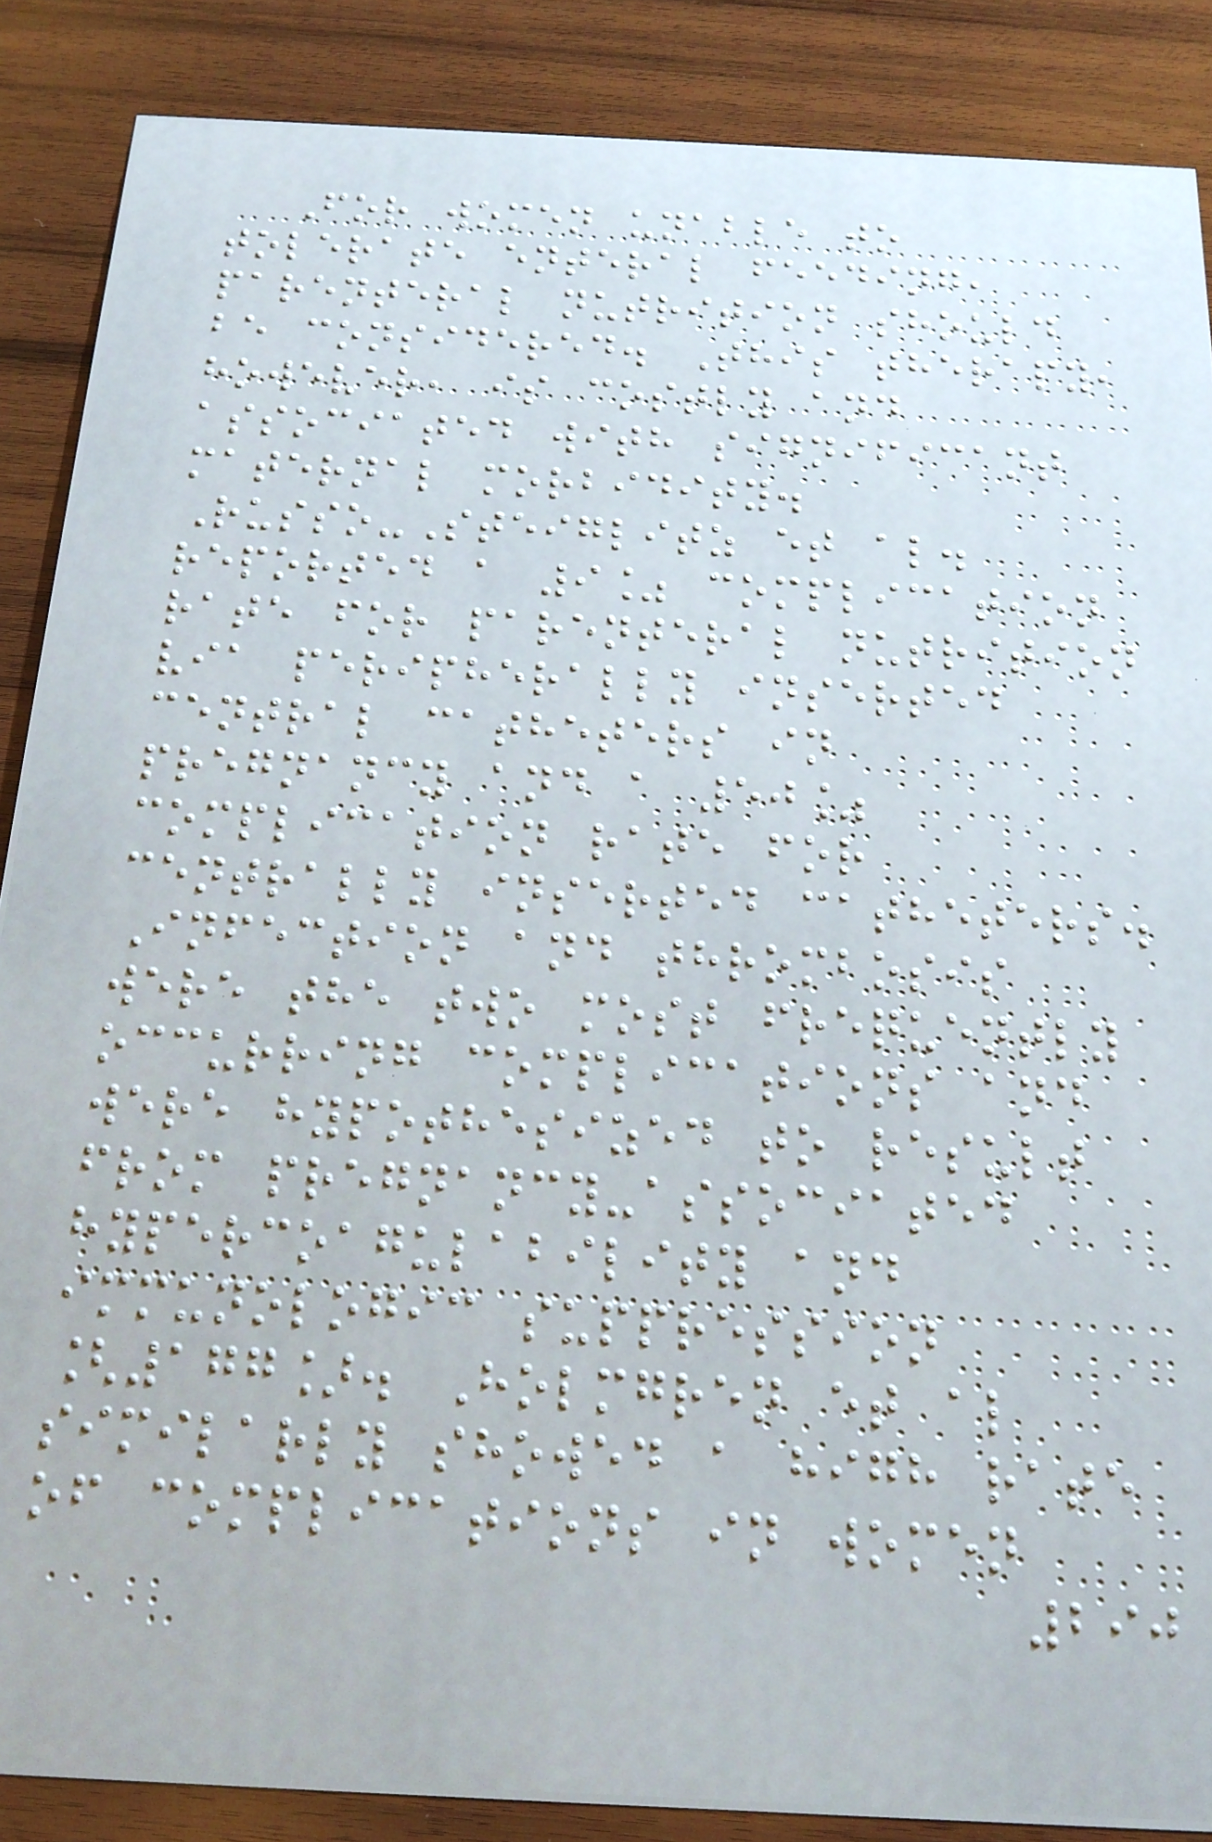For women unable to
tolerate enteral feeding,
parenteral nutrition should
be considered. This therapy,
however, is costly and
associated with significant
maternal morbidity.
Russo-Steiglitz et al.
reported a 9% complication
rate for parenteral nutrition
via peripherally inserted
central catheters in
pregnancy and a 50%
complication rate for
centrally inserted catheters.
Infection and thrombosis
were the two most frequently
occurring complications and
were hypothesized to result
from pregnancy-associated
hypercoagulability and
immunologic suppression
[177]. Holmgren et al
similarly showed a high rate
of complications in women
290
